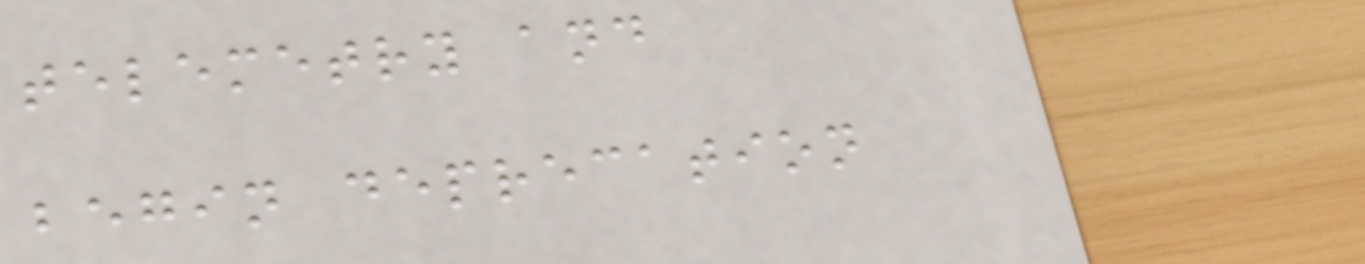telemetry and
begin deprecation
